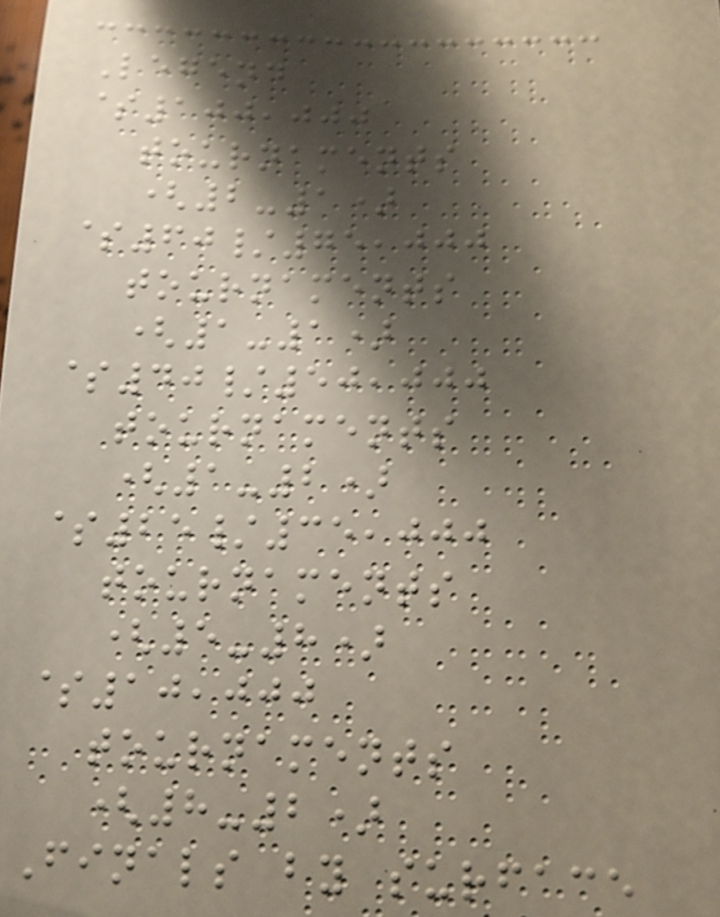Legend
$100,000
tournaments
(2-1)
$60/75,000
tournaments
(1-1)
$40/50,000
tournaments
(1-2)
$25/35,000
tournaments
(5-8)
$10,000
tournaments
(8-2)
Finals by surface
